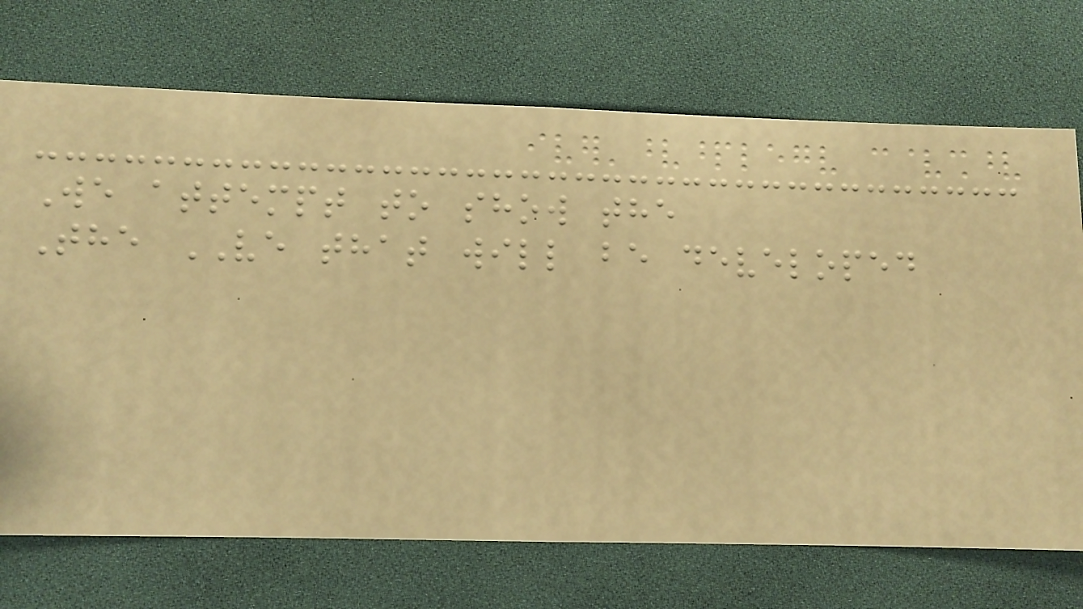We attempt to show the
The VE that will be developed
